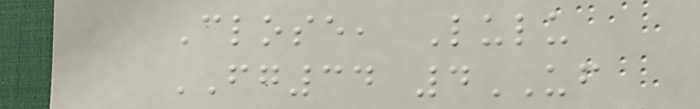Close, Lulu
FG34 4UF
